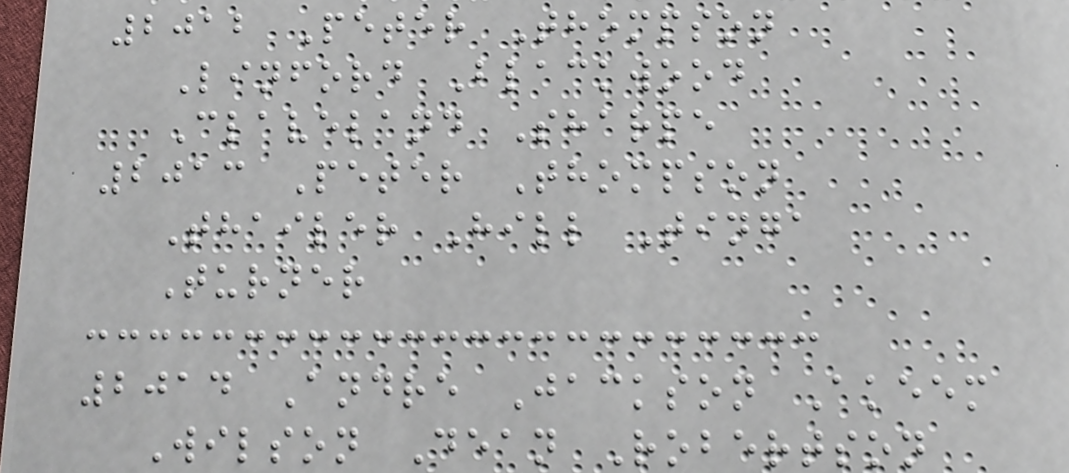2012 Peter Thompson
Linford Blackwood
Claveland Sharpe
2013 Peter Thompson
Thailer Hill Tinga
Turner
2014 Andre Jackson Akeem
Wilson Dean Robertson
